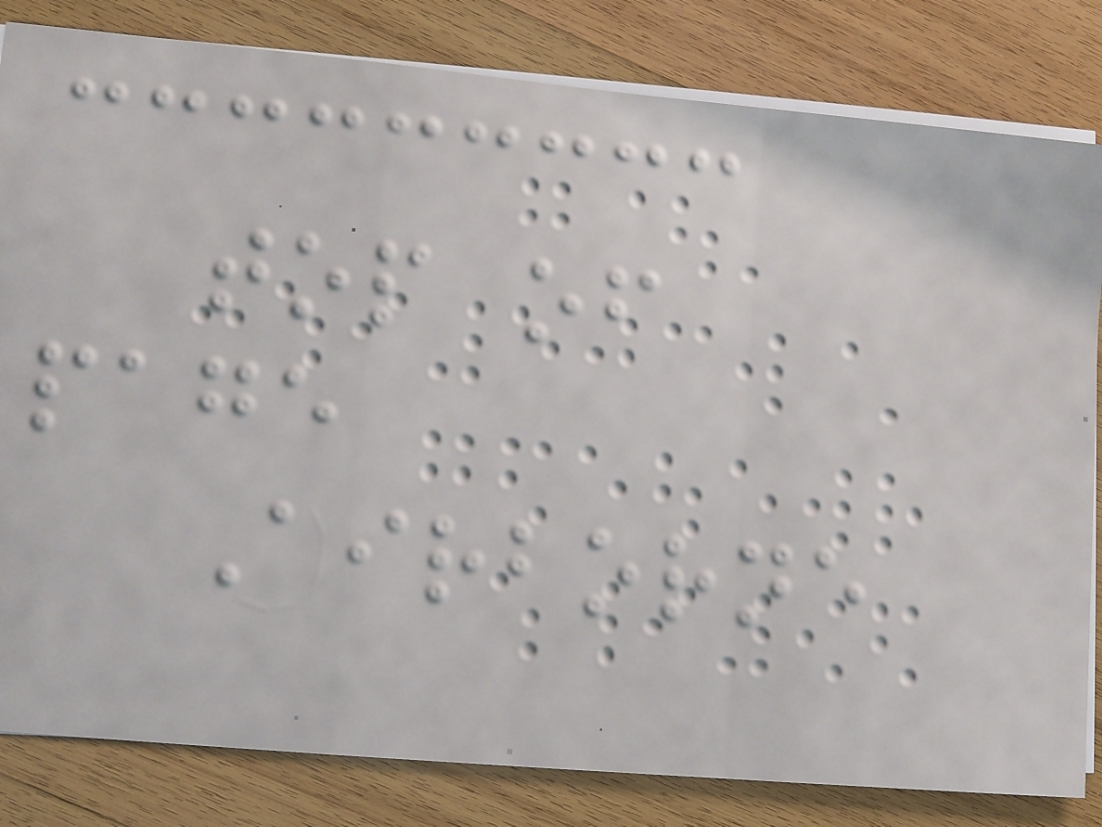top of
page
Airborne
